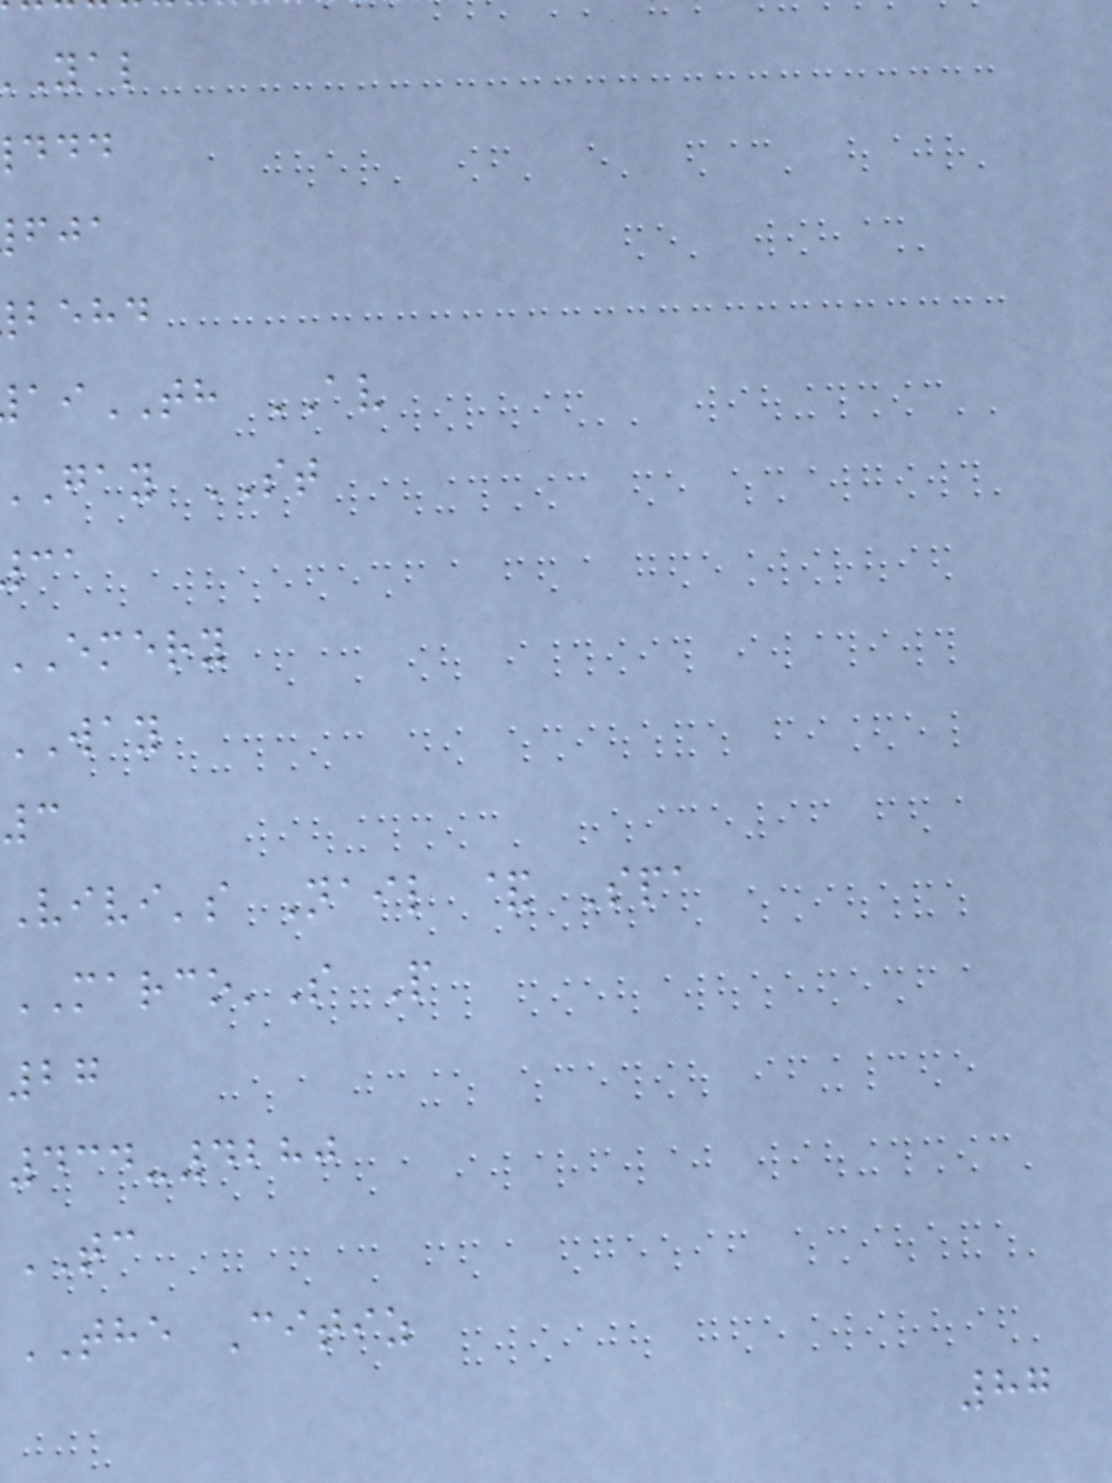behd
TH AV
gay ST
emery
3
Vivi's Nail & Spa
MARCO'S P
27
434-4280
TC
THE Citiz
87
